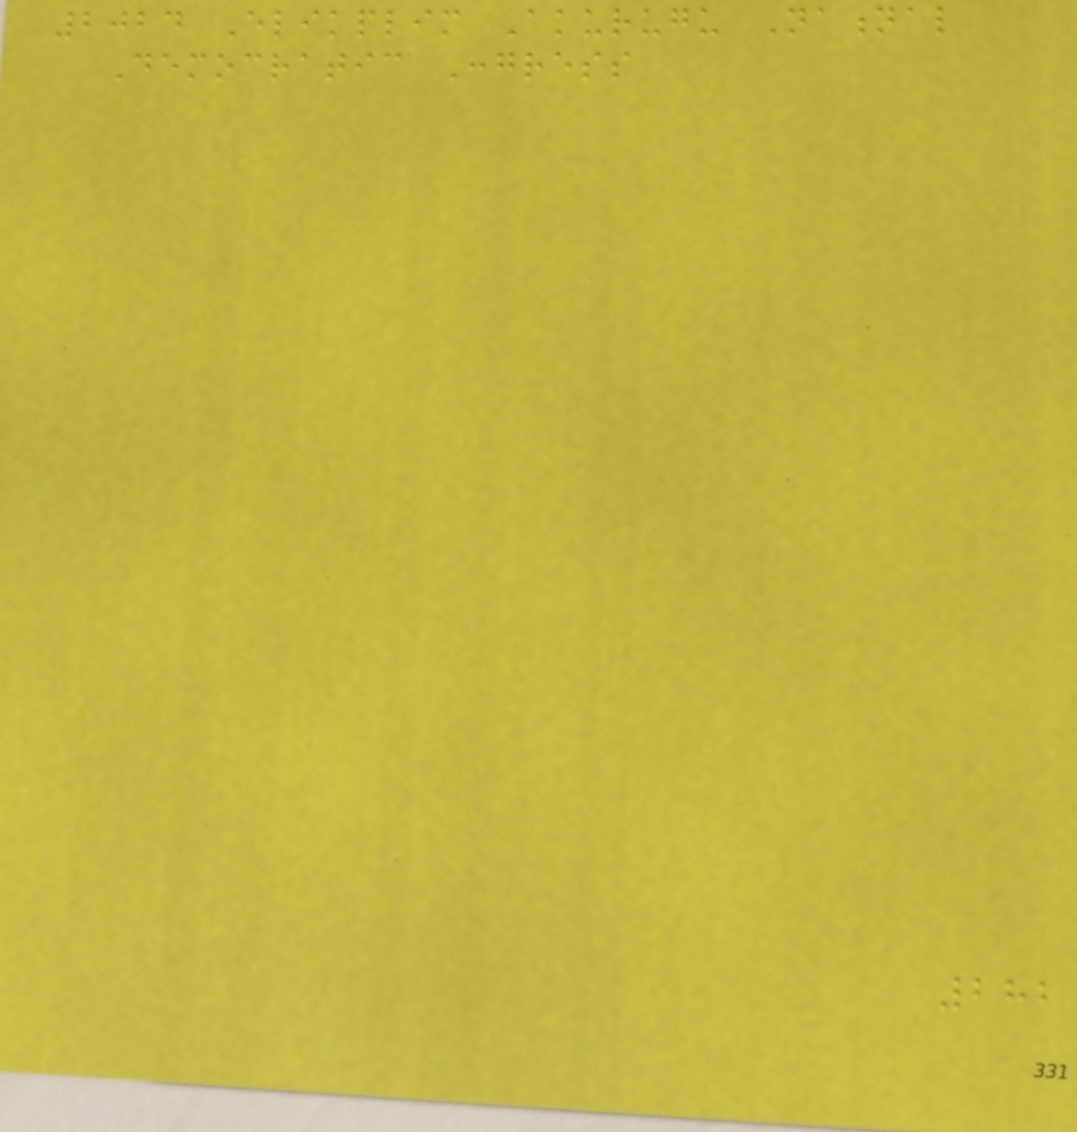2024 Elikplim Akurugu National
Democratic Congress
282
